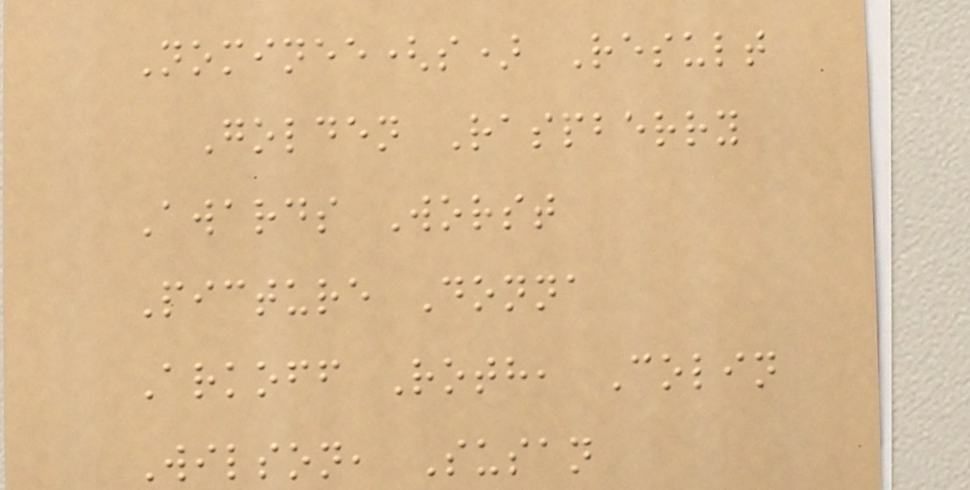Nominee(s) Result
Golden Raspberry
Awards Worst
Picture Donna
Arkoff Roth, Colin
Wilson, Susan
